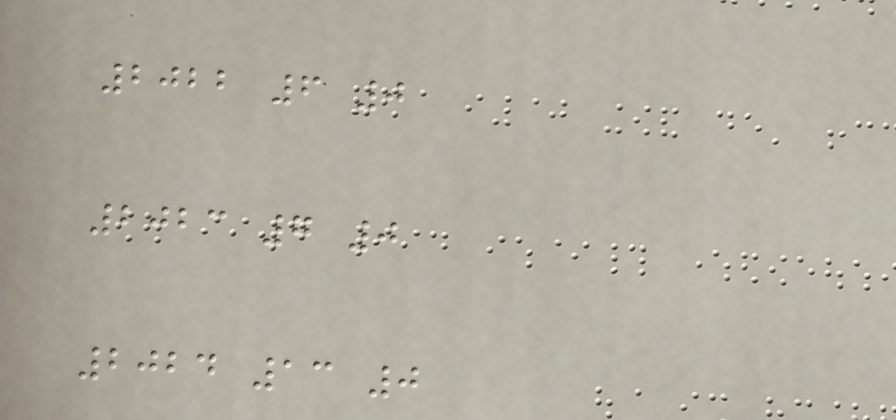2022 6 0
2023 7 0
2024 13 0
